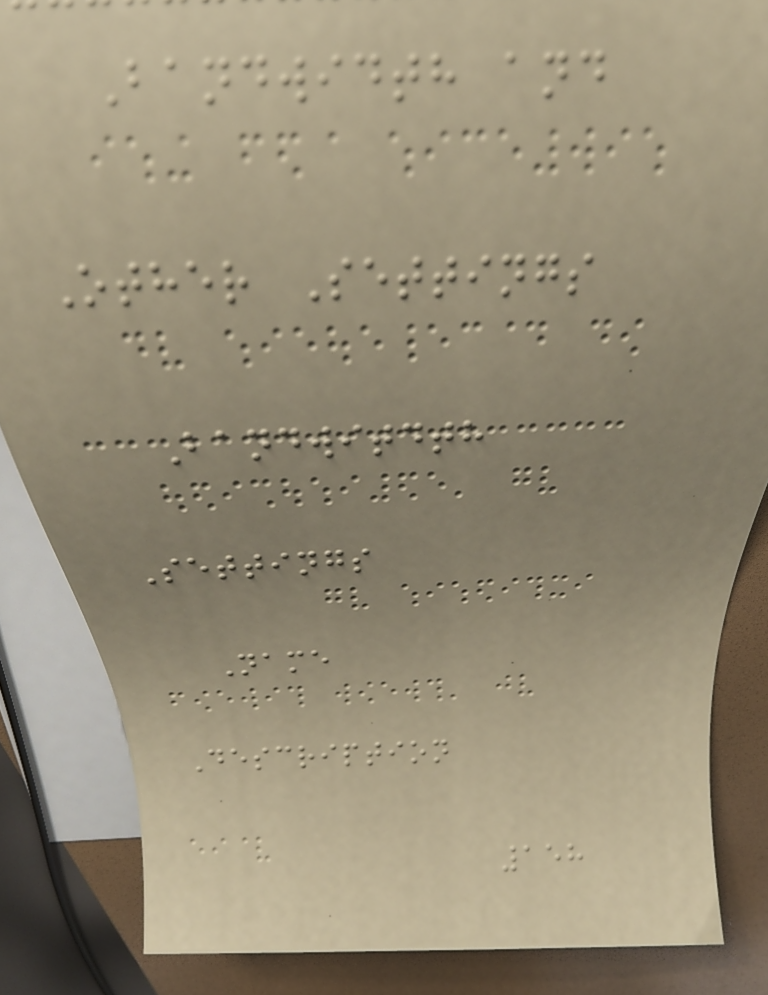Bandwidth and
Other Settings
Bandwitdth
Settings
Name
Description
158
